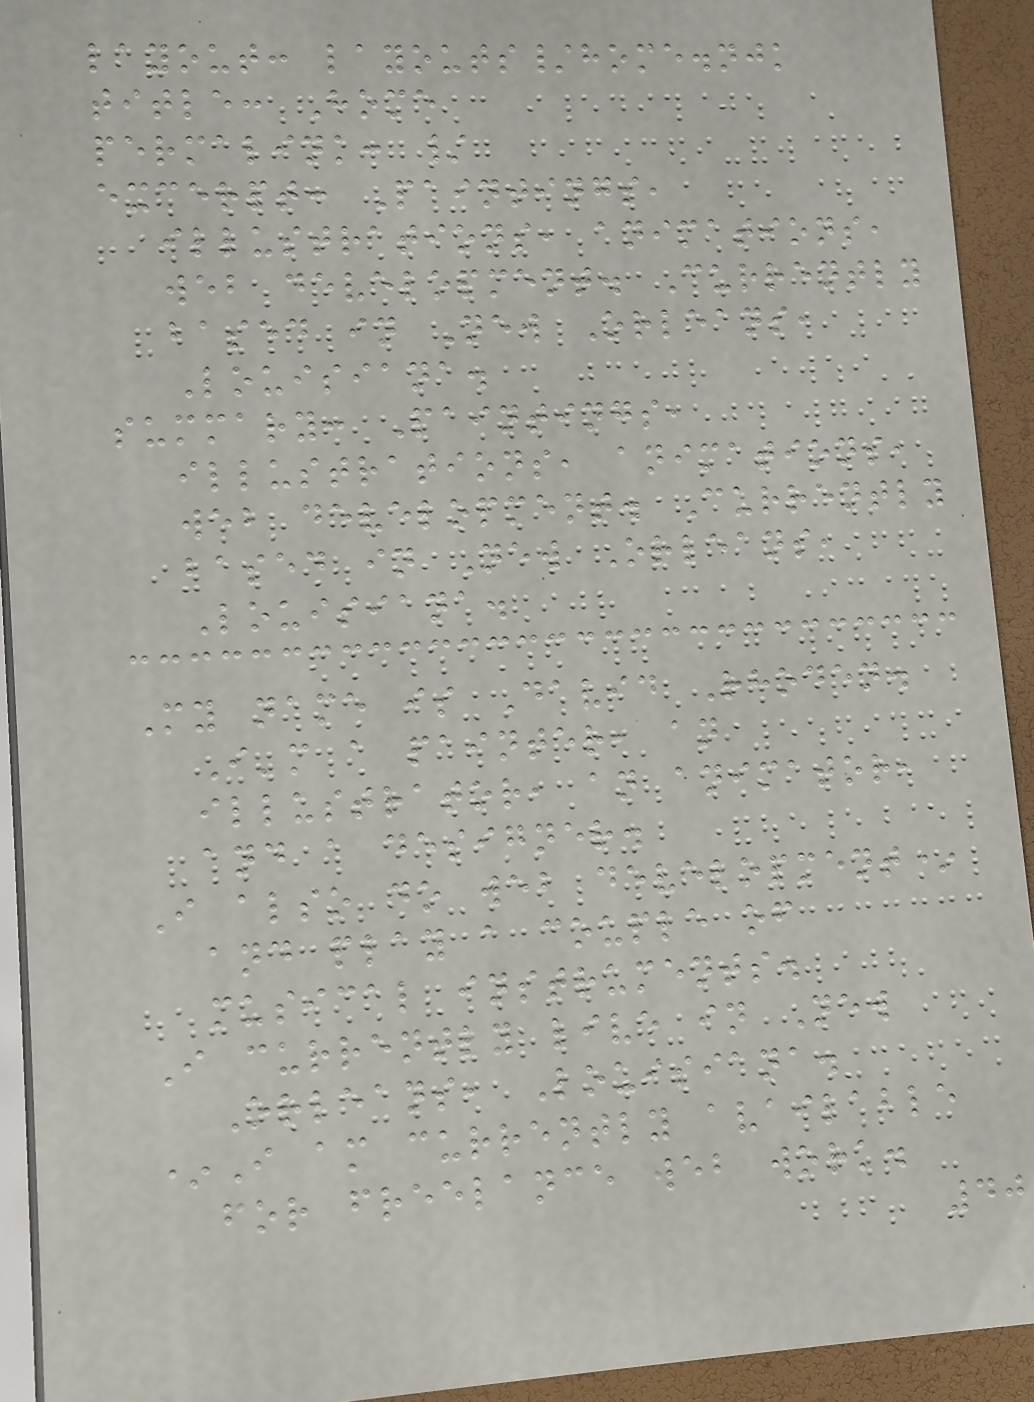layout: layouts/home.njk
title: Home
permalink: /
excerpt: Paintings,
illustrations, animations,
web development. Currently
based in New Orleans,
Louisiana.
summary: Paintings,
illustrations, animations,
web development. Currently
based in New Orleans,
Louisiana.
My name is David Rhoden.
I'm a painter, an
illustrator, an animator,
and a designer.
I also do web development*
and play a couple of
musical instruments.
I currently live in New
Orleans, Louisiana.
*I am currently available
for freelance web work.
40
